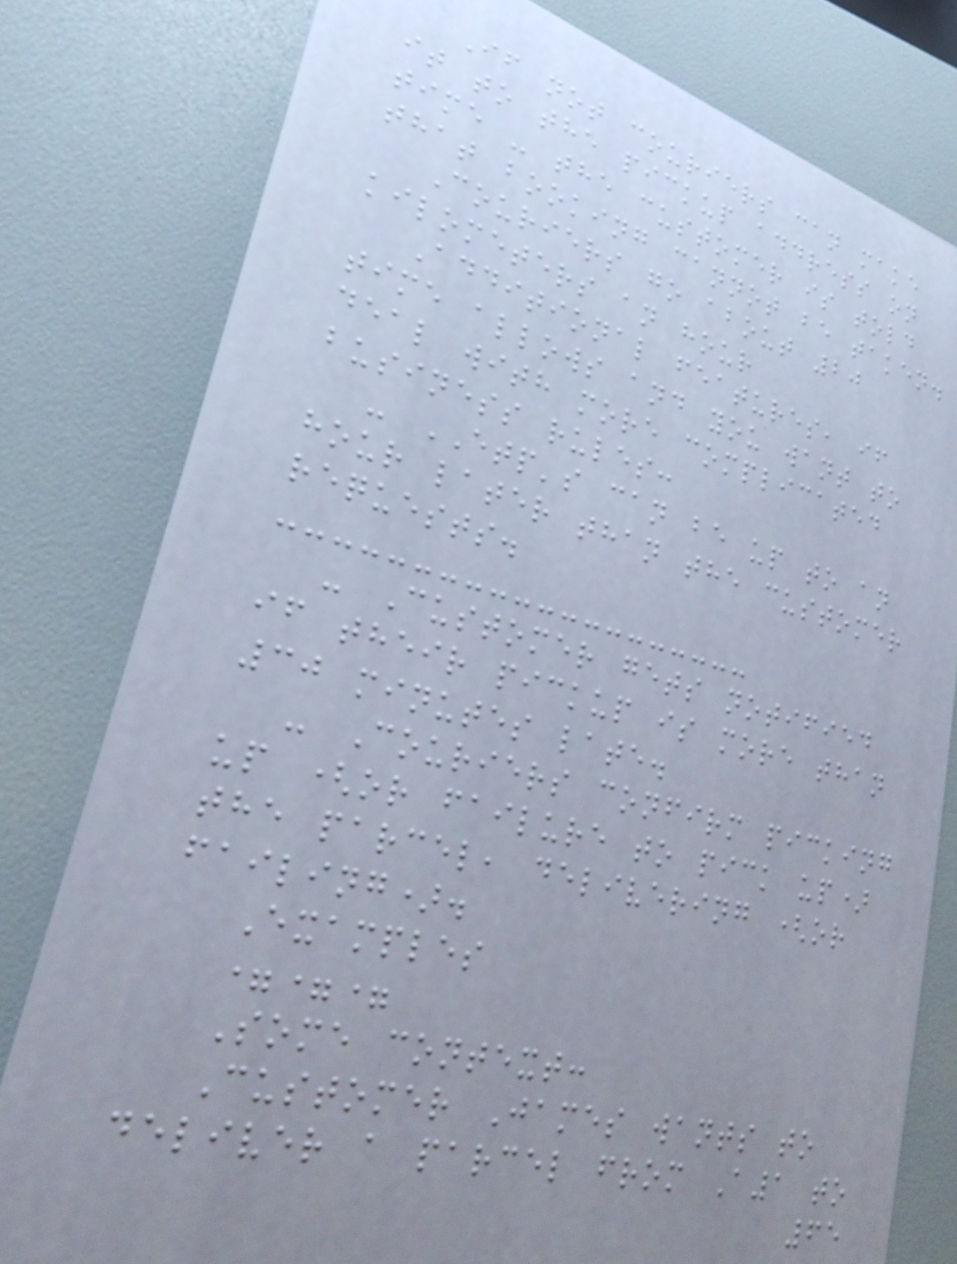If not couriers can make
it to the pickup address on
time - the customer is told
that booking cannot be taken.
Couriers go about 20
kilometers an hour
Additional features, if
time allows and you want to
deal with more complicated
business rules:
- ETP's can be up to an
hour later than the customer
requests.
- Customer gets notified
if their pickup is more than
30 minutes late.
- Couriers confirm picking
up (or failure to pick up)
the parcel, delivering (or
failing).
Examples
===
Some context:
Customer James wants to
deliver a parcel from A1 to
65
